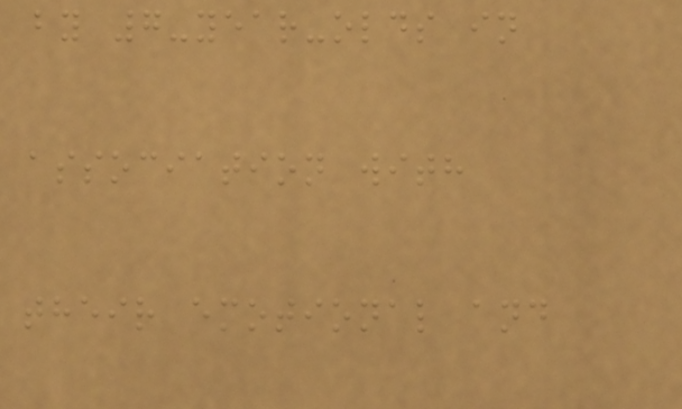by 7-year-olds in
association with
their emotional and
